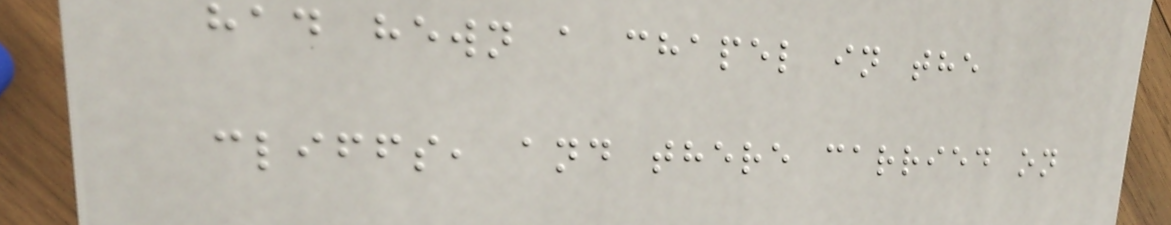had hewn a chapel in the
cliffs, and there carried on
